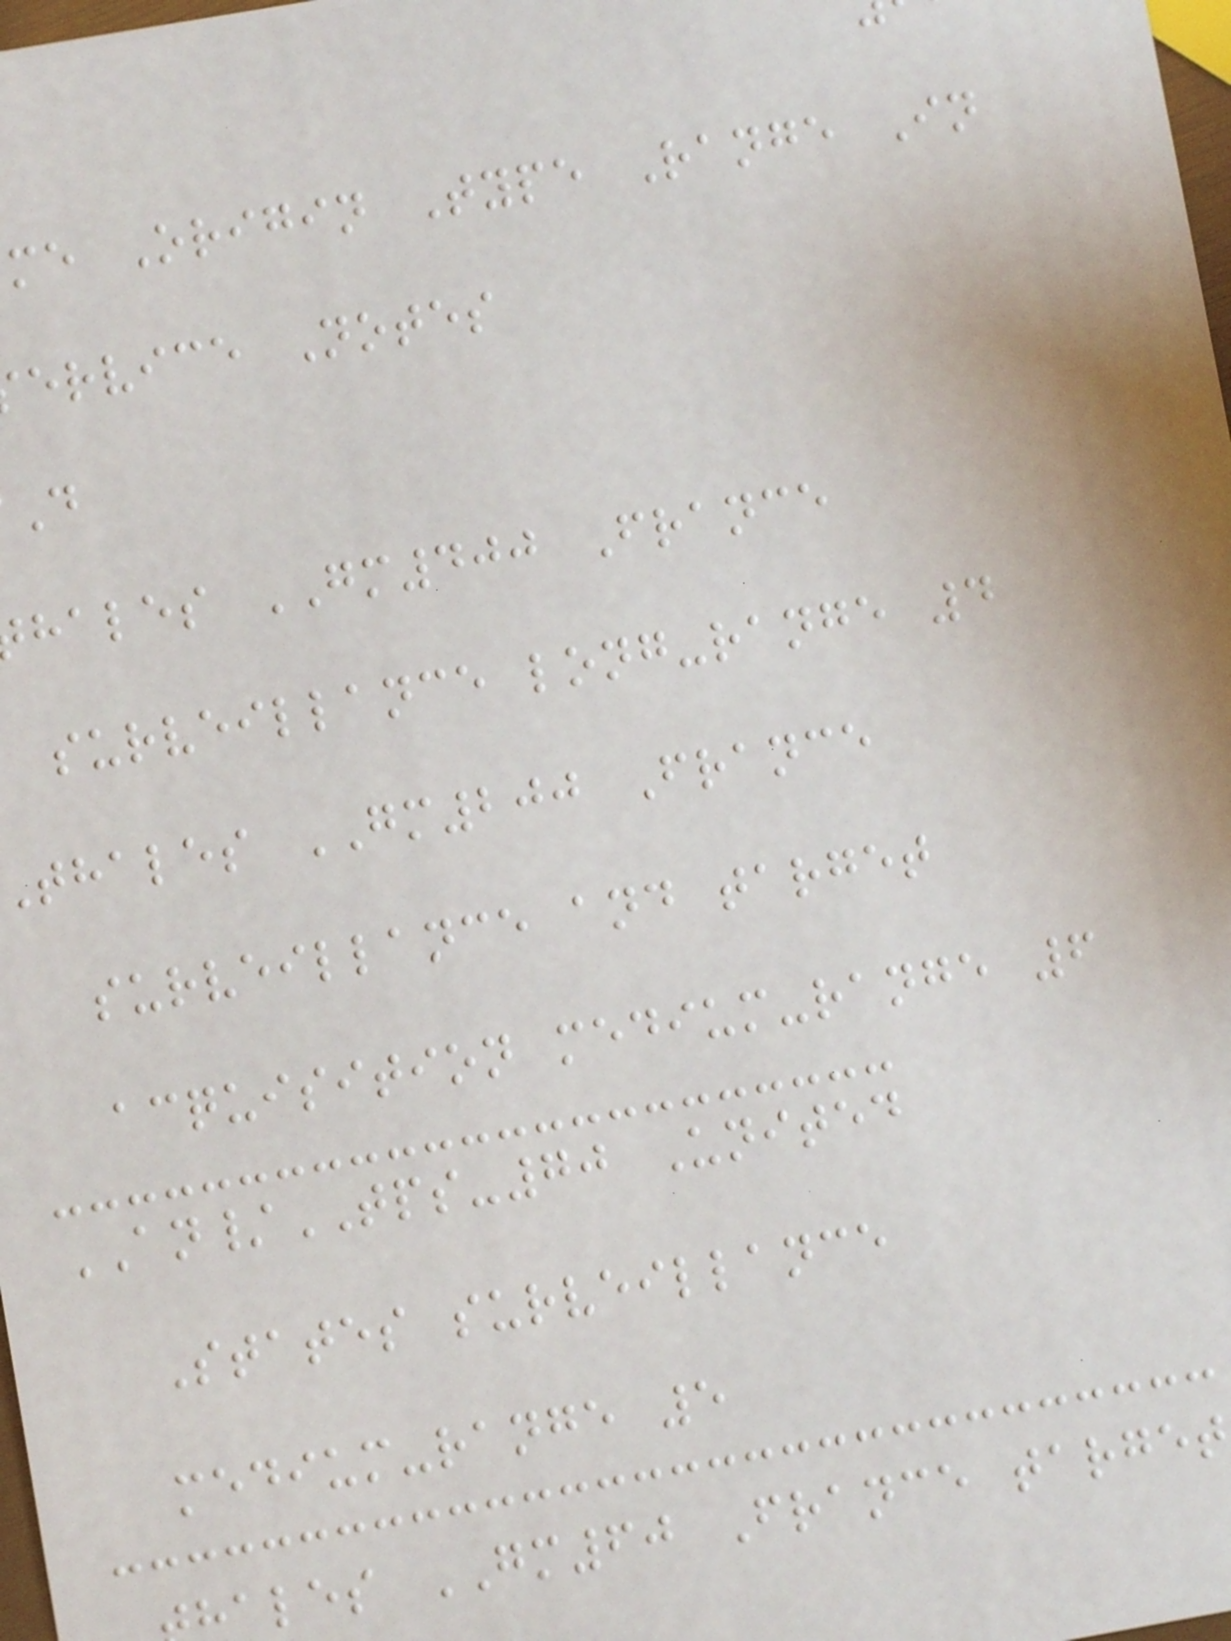me Origin Type Range In
ervice Notes
hales GM400 France
surveillance long-range 4
thales GM200 France
surveillance and target
acquisition medium-range 6
AN/TPS-70 United
States surveillance
medium-range 5
ales GM60 France target
